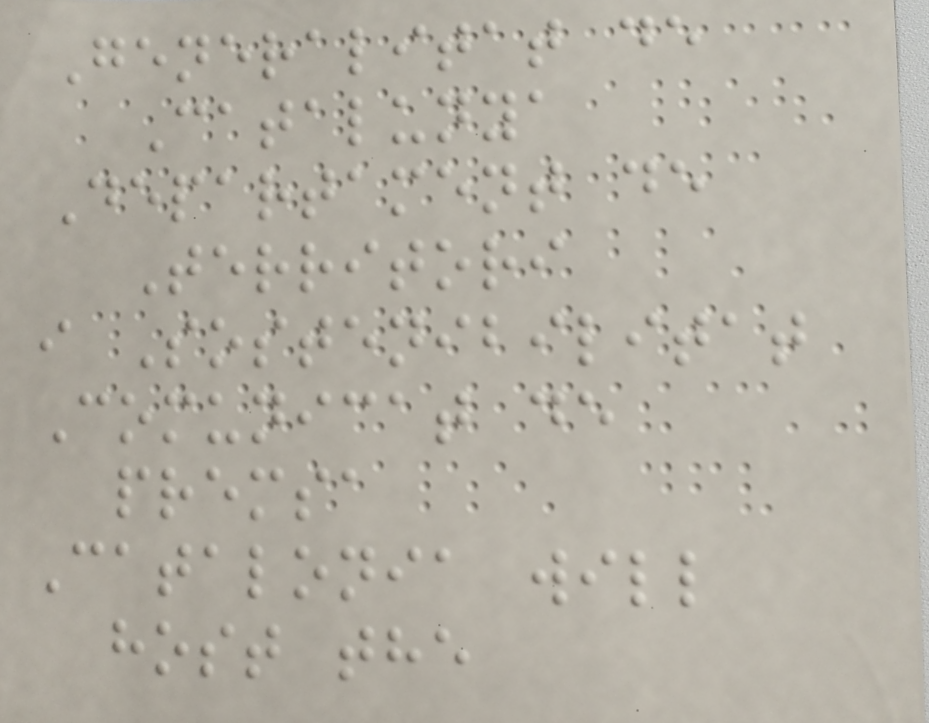Generalitat de
Catalunya
Departament de
Territori
i Sostenibilitat
Comunicat de
premsa
Catalonia will
host the
